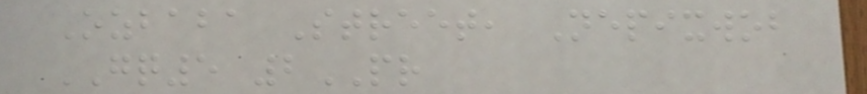Ozbaba Street, Nepixwob
GQ5 2PR
